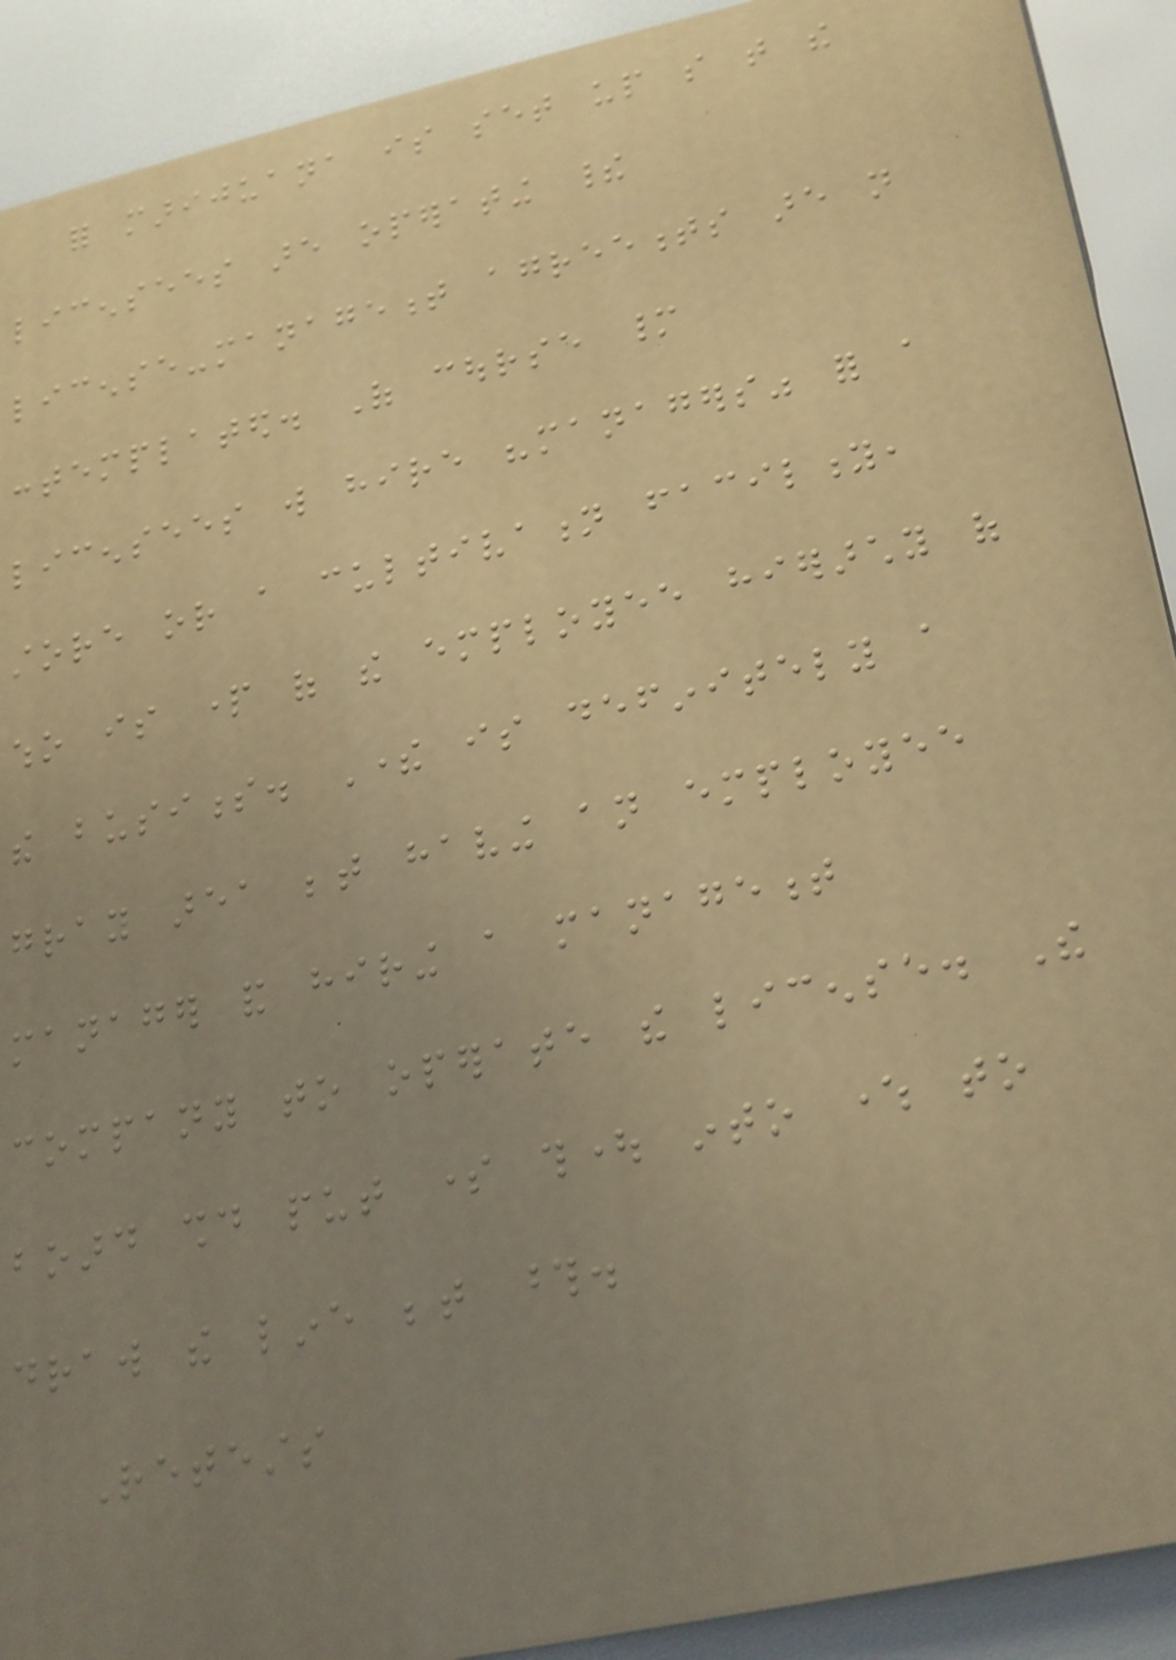for marijuana is set up so that the
licensees are operating their
license-management agreements are not
contemplated. Of course many
licensees will hire "managers" for a
store or a cultivation facility,
who is part of the employee hierarchy of
the business. There is definitely a
gray area between having an employee
manager and hiring a management
company to operate the license. The
board should put some thought into where to
draw the line between those.
Retests
